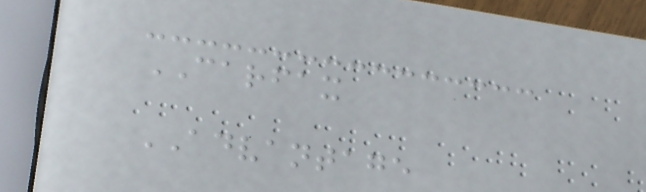CARFAX
ADVANTAGE
